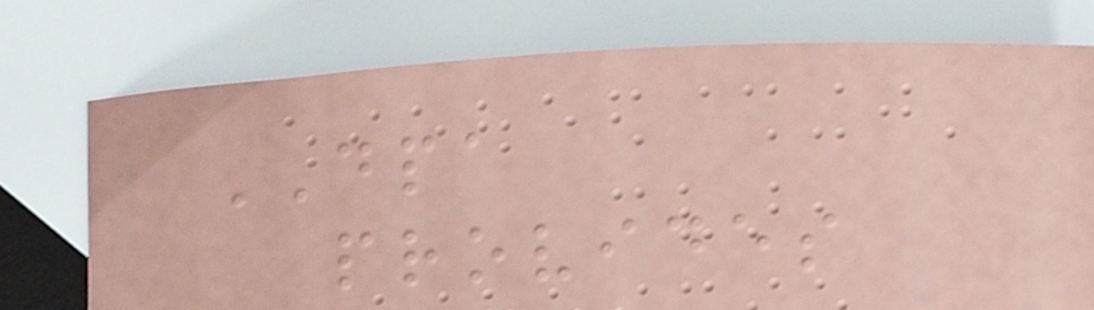DPA
provides
